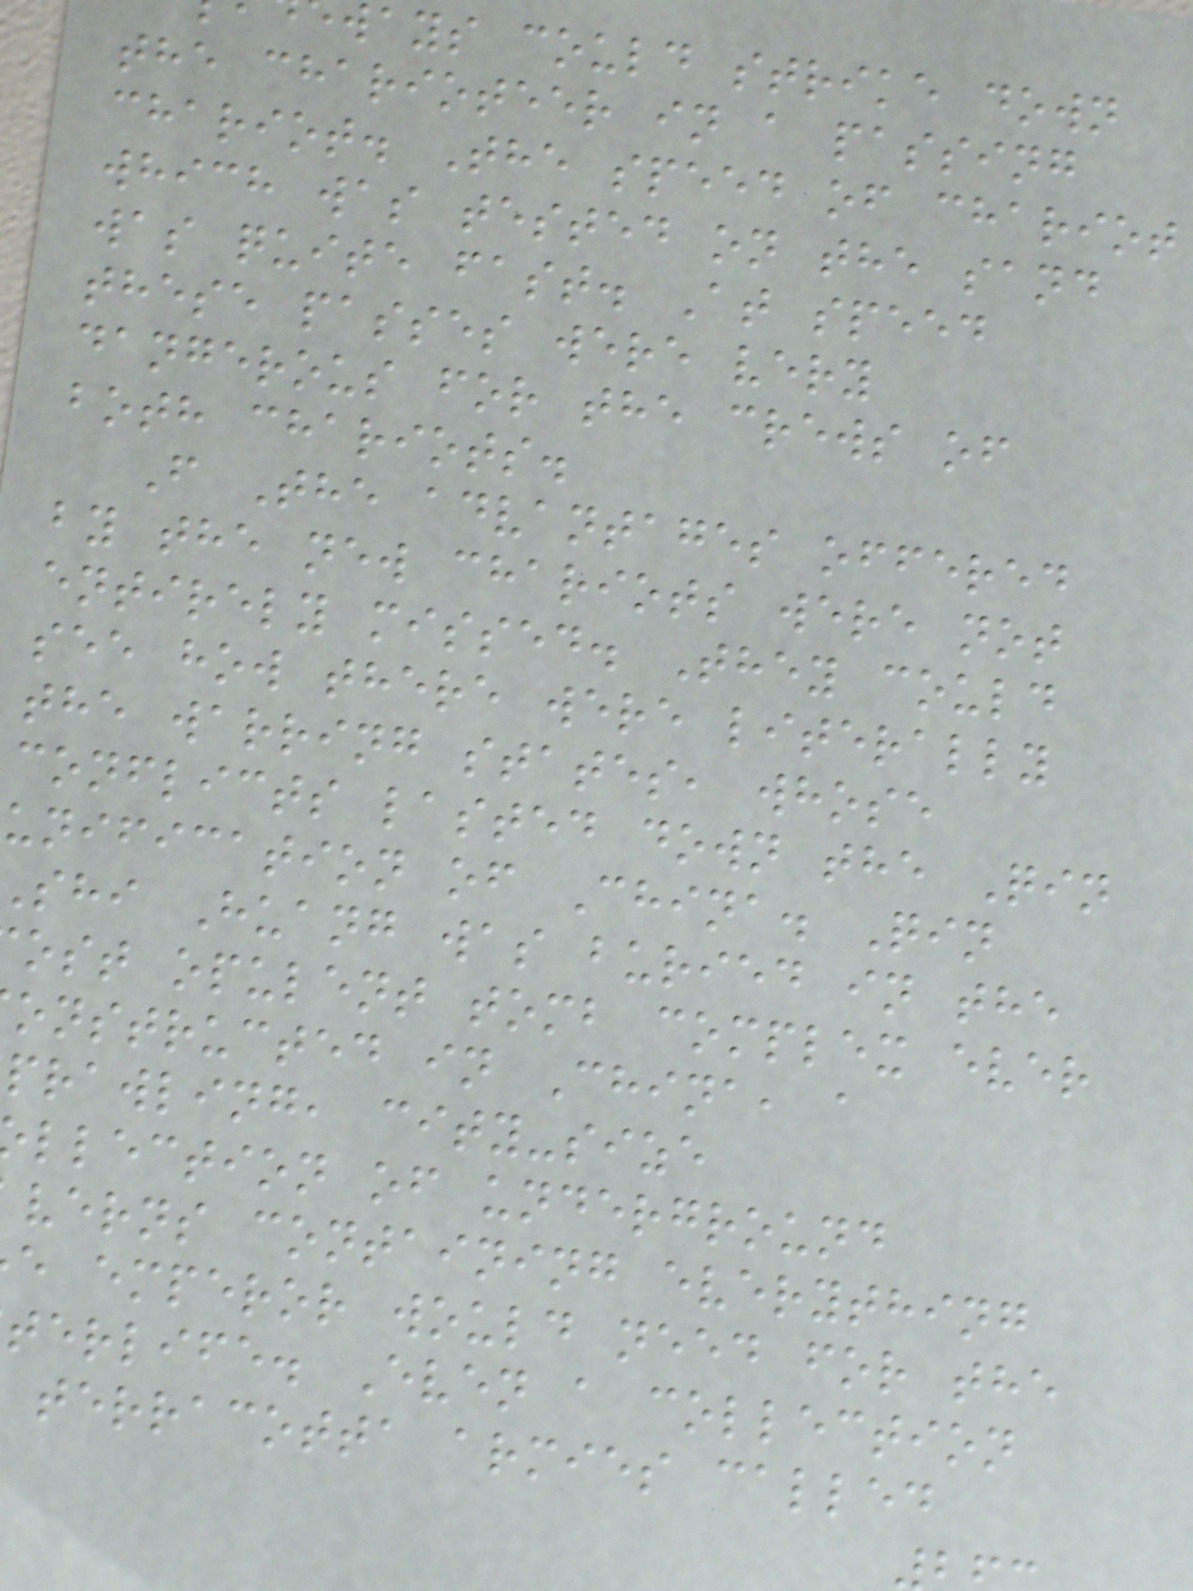ways could strike down
the charioteer in a passing
chariot. The speed of chariot
which was tested on the sand
was quite fast. At speed
these passes were very
dangerous for the crews of
both chariots.
F The advantages offered
by the new chariots were not
entirely missed. They could
see how there were literally
the warring states, whose
conflicts lasted down the Qin
unification of China. Qin
shi Huang was buried in the
ost opulent tomb complex ever
onstructed in China, a
prawling, city-size
llection of underground
verns containing everything
e emperor would need for the
terlife. Even a collection
terracotta armies called
